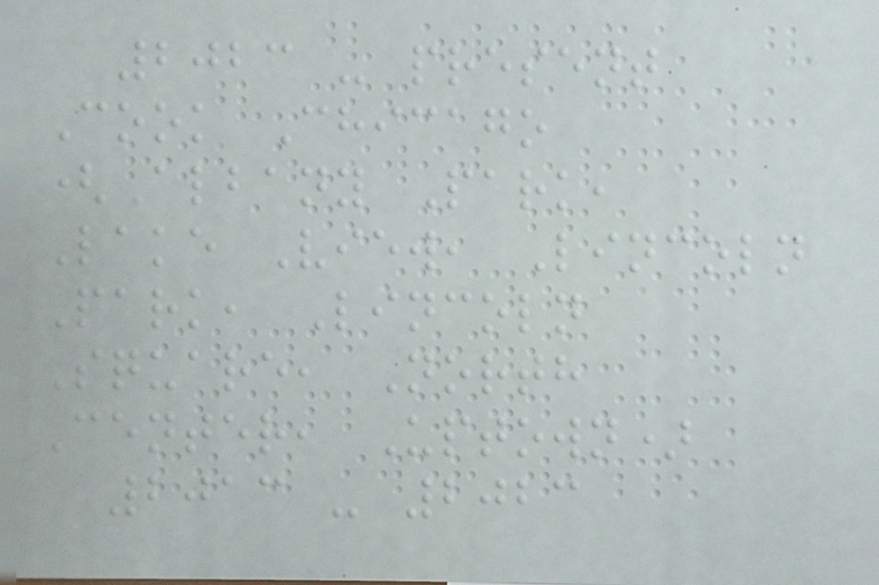2023 - present
Cook Chicago
(Albany Park,
Lake View, Lincoln
Park, Lincoln
Square, North
Center, Uptown)
2013 - 2023
